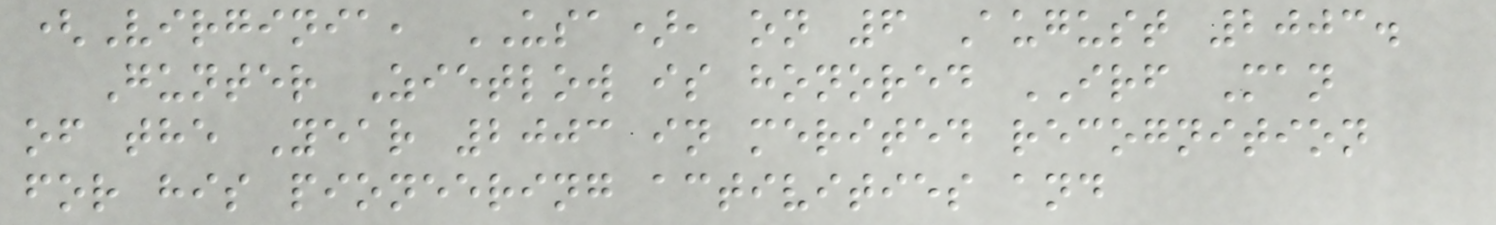(Virginia, USA), on 6 August 2003.
Gunter Zietlow is honored IRF Man
of the Year 2003 in merited recognition
for his pioneering activities and
